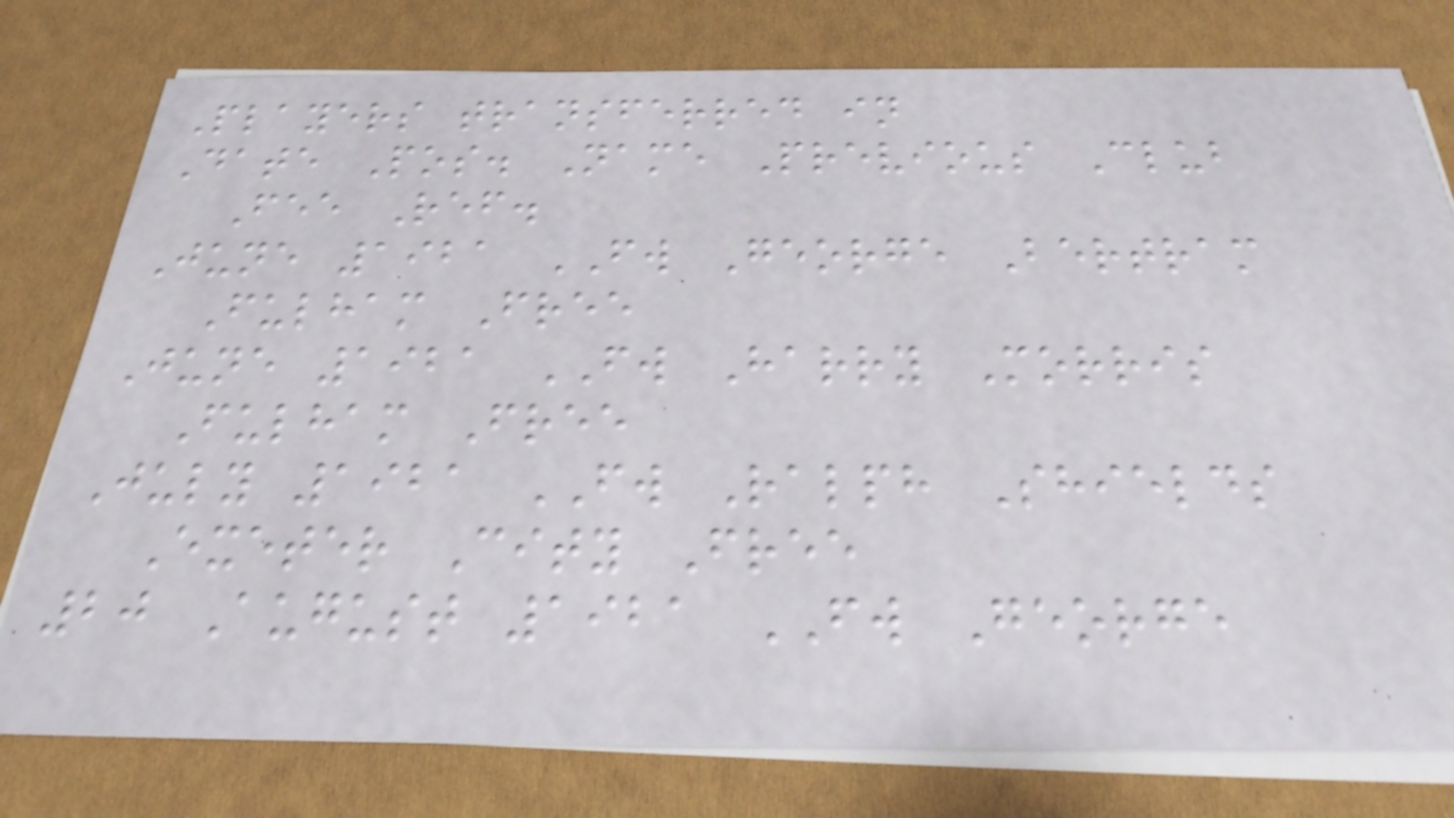Players transferred in
Date Pos. Name Previous Club
Fee Ref.
June 1921 FW George Bertram
Fulham Free
June 1921 FW Harry Morris
Fulham Free
July 1921 FW Ralph Shields
Exeter City Free
20 August 1921 FW George
